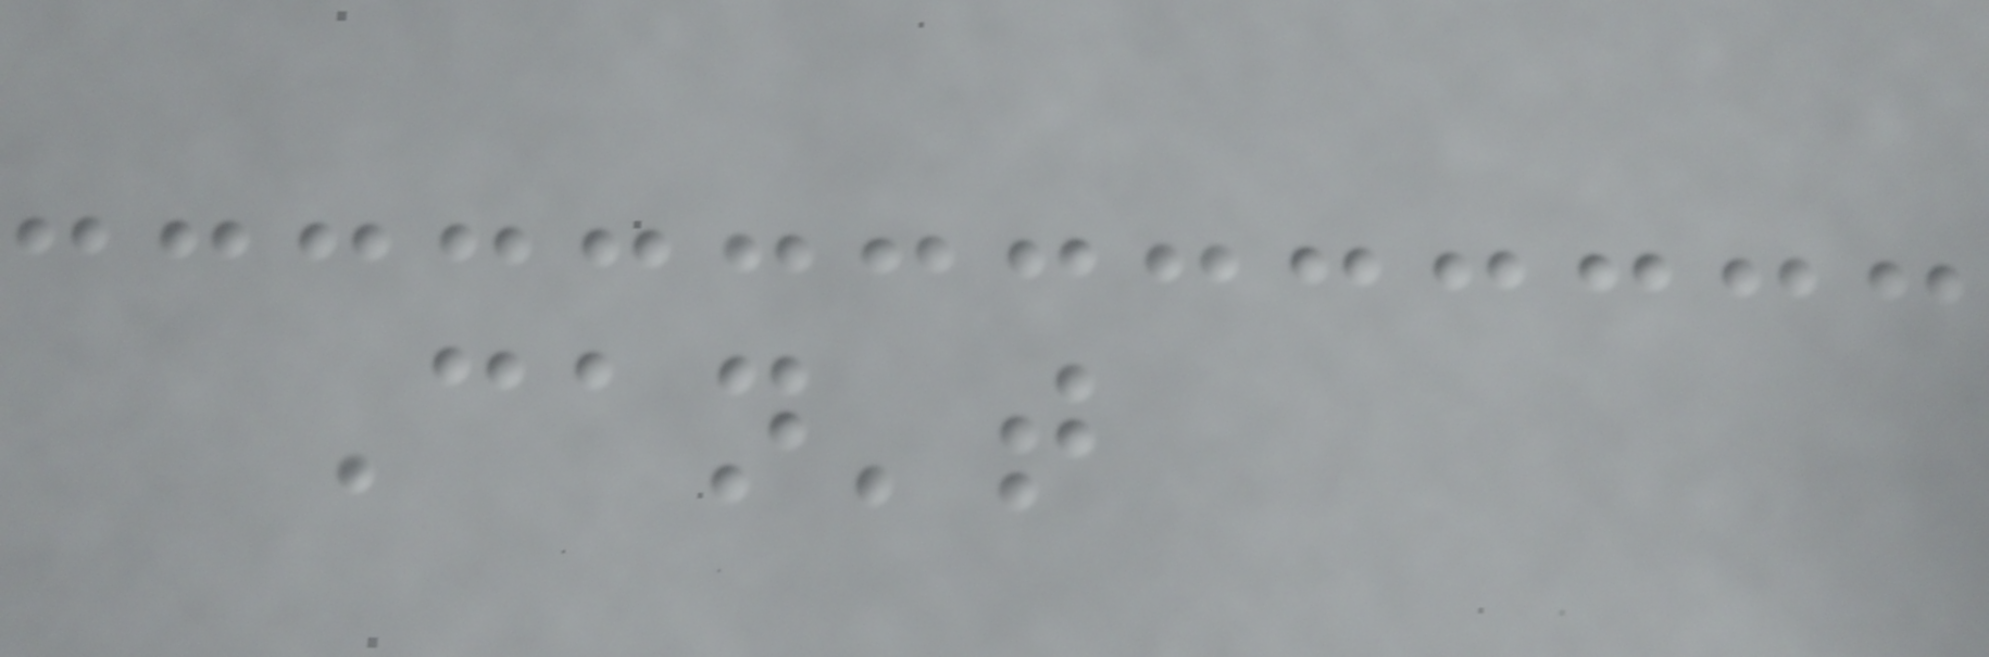Can't
